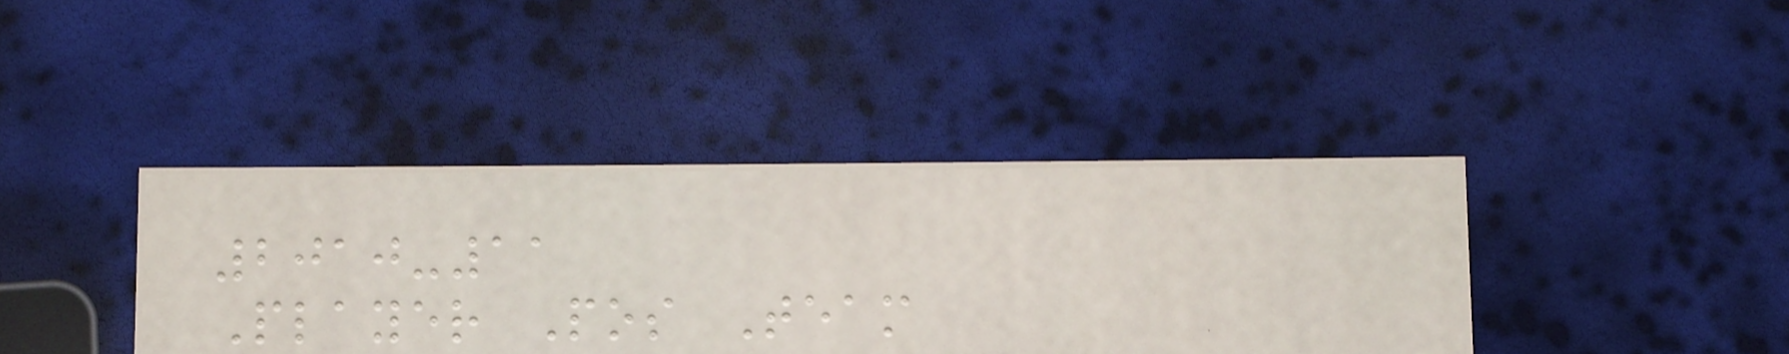2010-11
Player Pos Team
